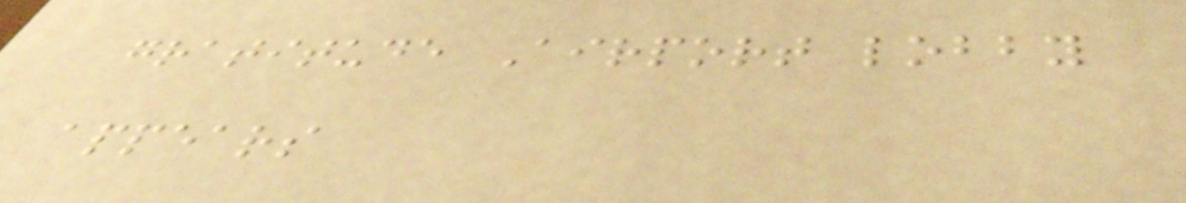gratitude Airport lobby
appears
